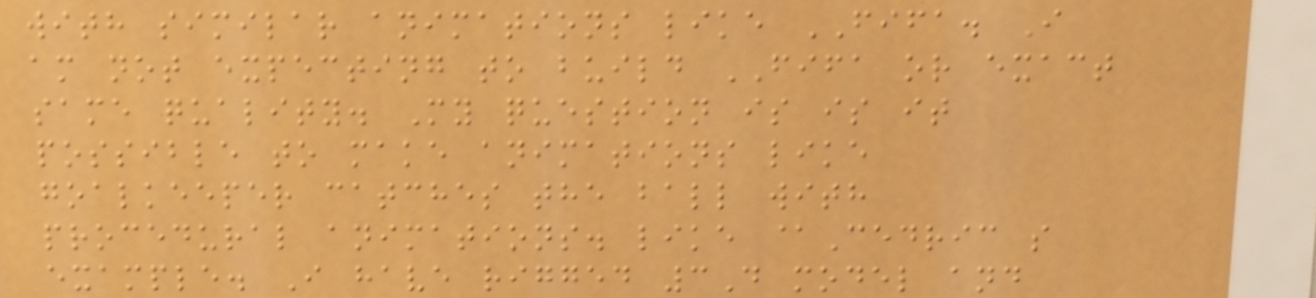with similar animations like FIFA. I
am not expecting to build FIFA or exact
same quality. My question is is it
possible to make animations like
goalkeeper catches the ball with
procedural animations. like @Cedric s
example. I have rigged 3D model and
